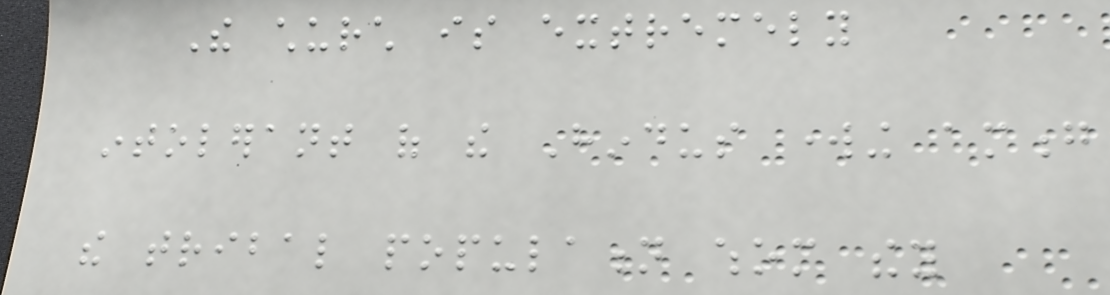The church is extremely
intolerant of the Hindus working among
the tribal population whom they
